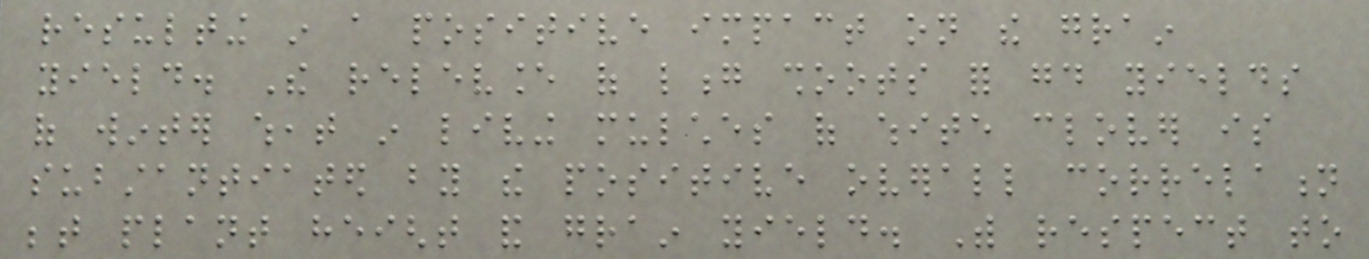resulting in a positive impact on the grain
yield. The relevance of long shoots for good yields
of winter wheat in living mulches of white clover is
substantiated by the positive overall correlation
between plant height and grain yield. With respect to
